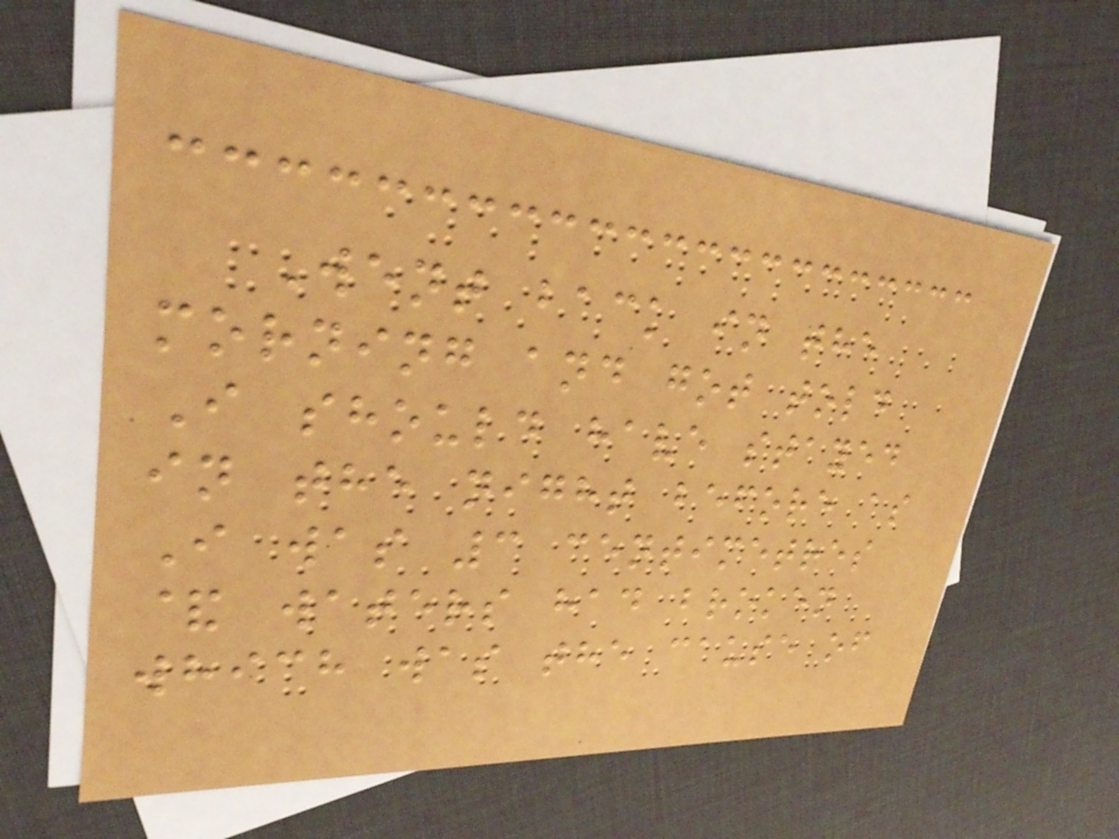Went back in the
morning and got told
I should have stayed
in the night before as
I was 3 centimetres
& waters had broken
which was the cause of
